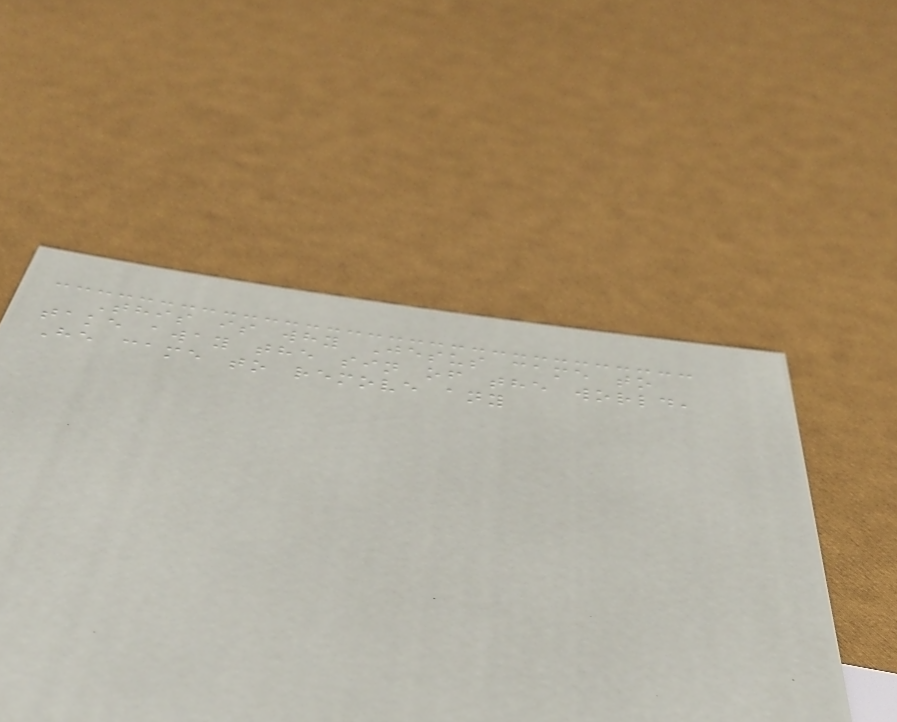This is why Jesus came to
take away the sin of the world,
He came to remove any
